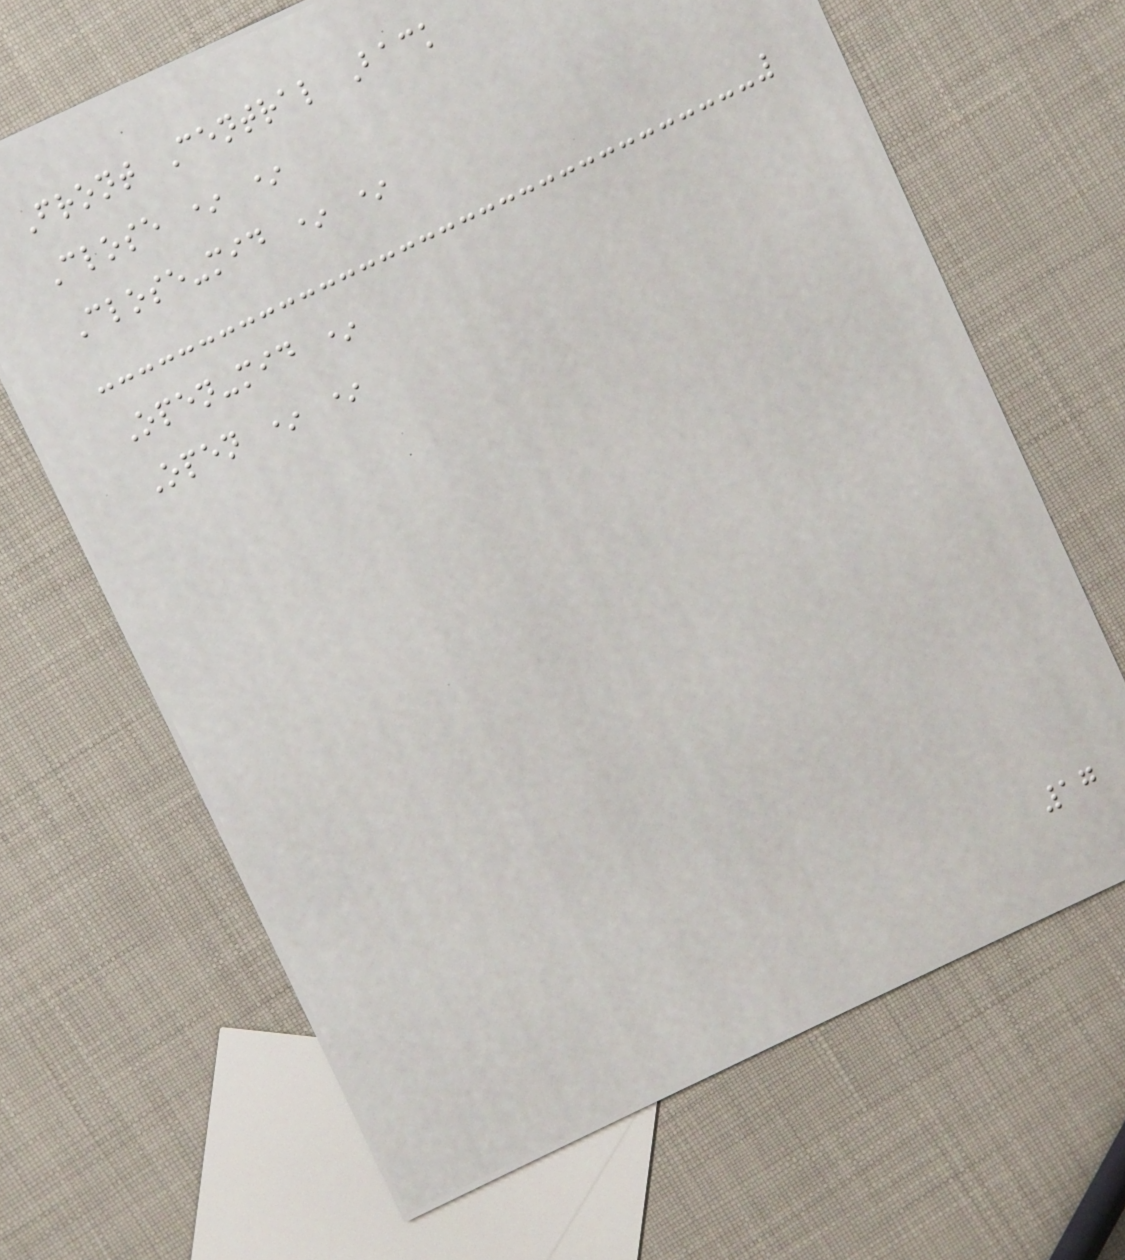Front Central Back
Close * *
Close-mid * *
Open-mid *
Open * *
17
